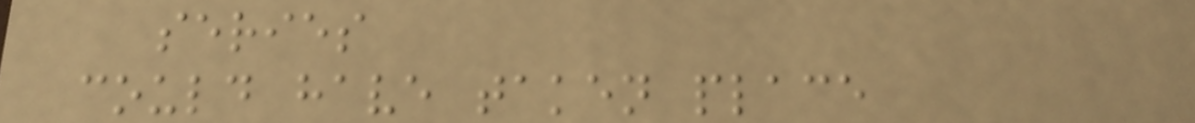series
could have taken place
